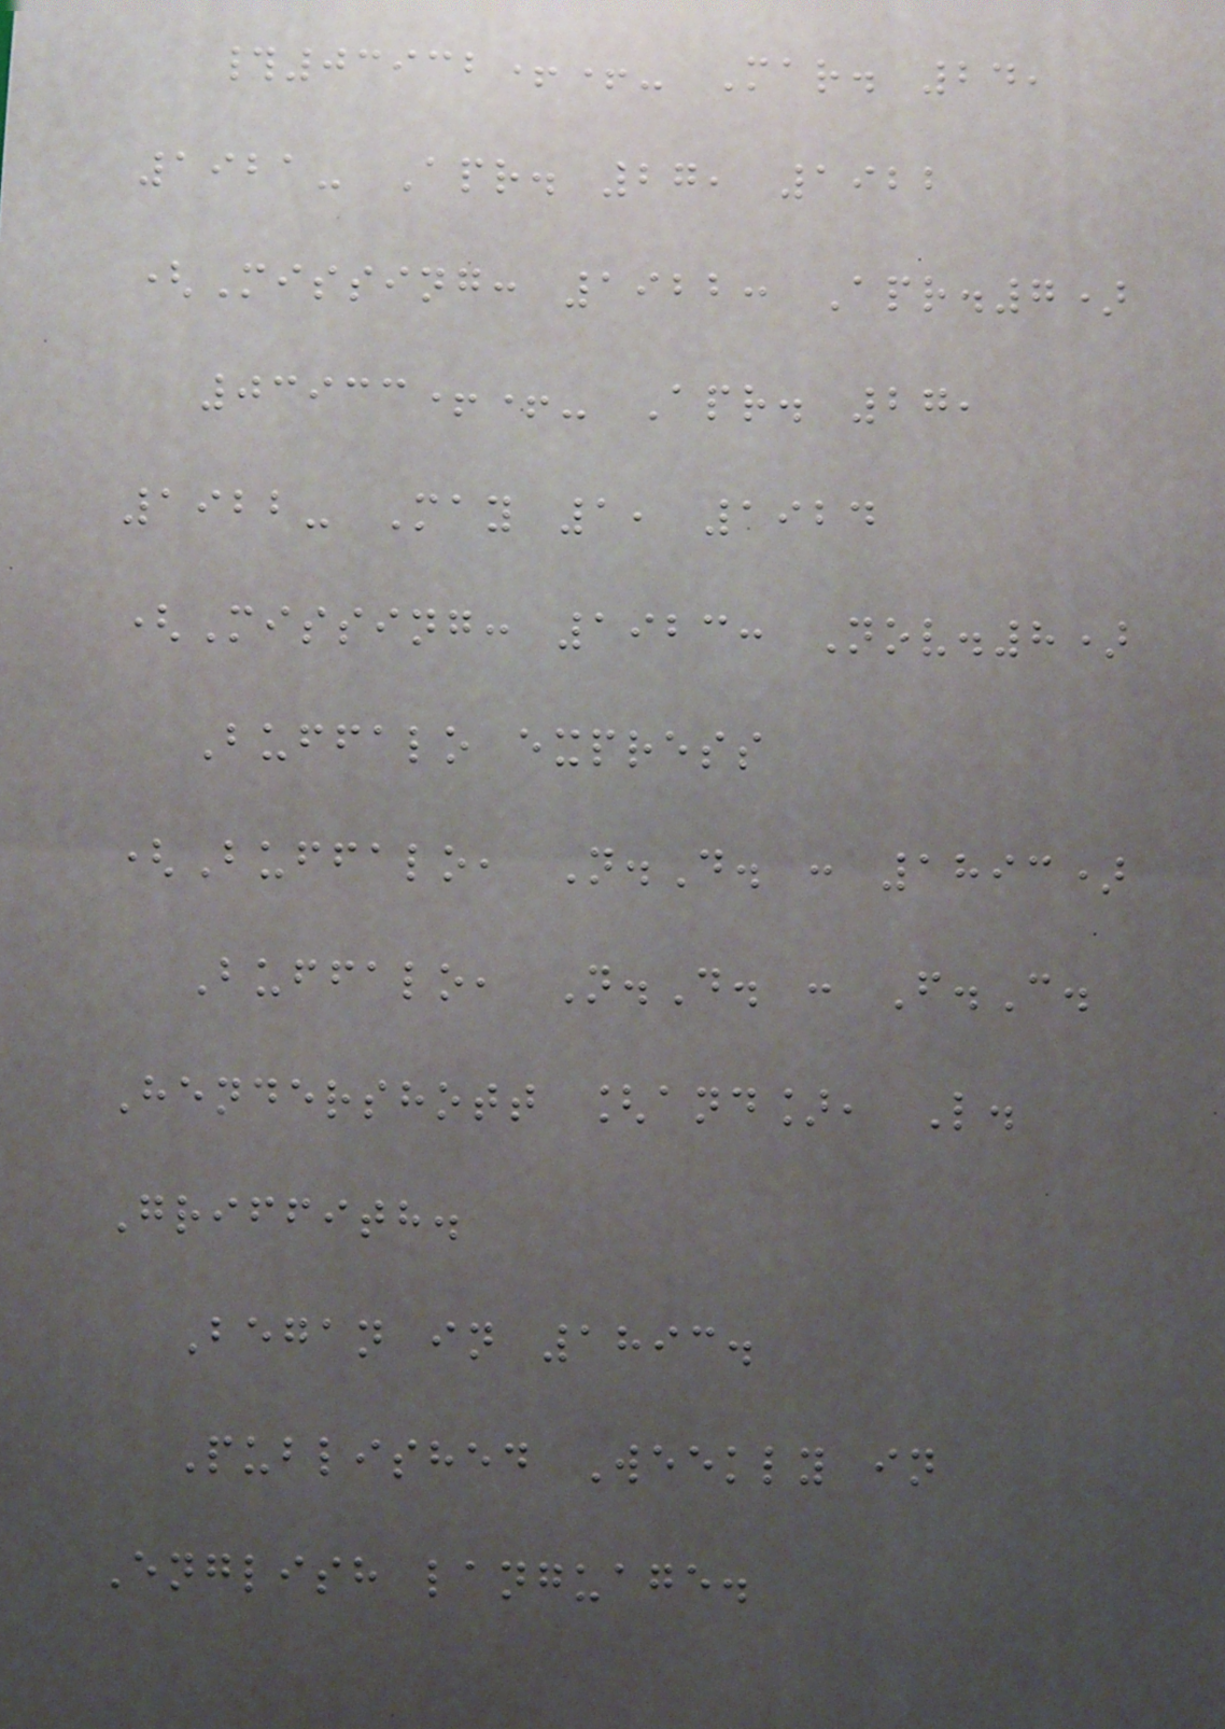#03932++- Mar. 24,
1921- Apr. 27, 1922
(Missing: 1922: Apr.7)
03933++- Apr. 27,
1922- May 1, 1924
(Missing: 1923: Nov.8)
Buffalo express
(Buffalo, N.D. : 1893)
Buffalo, N.D. : F.C.
Hendershott [and], L.
Griffith.
Began in 1893.
Published Weekly in
English language.
